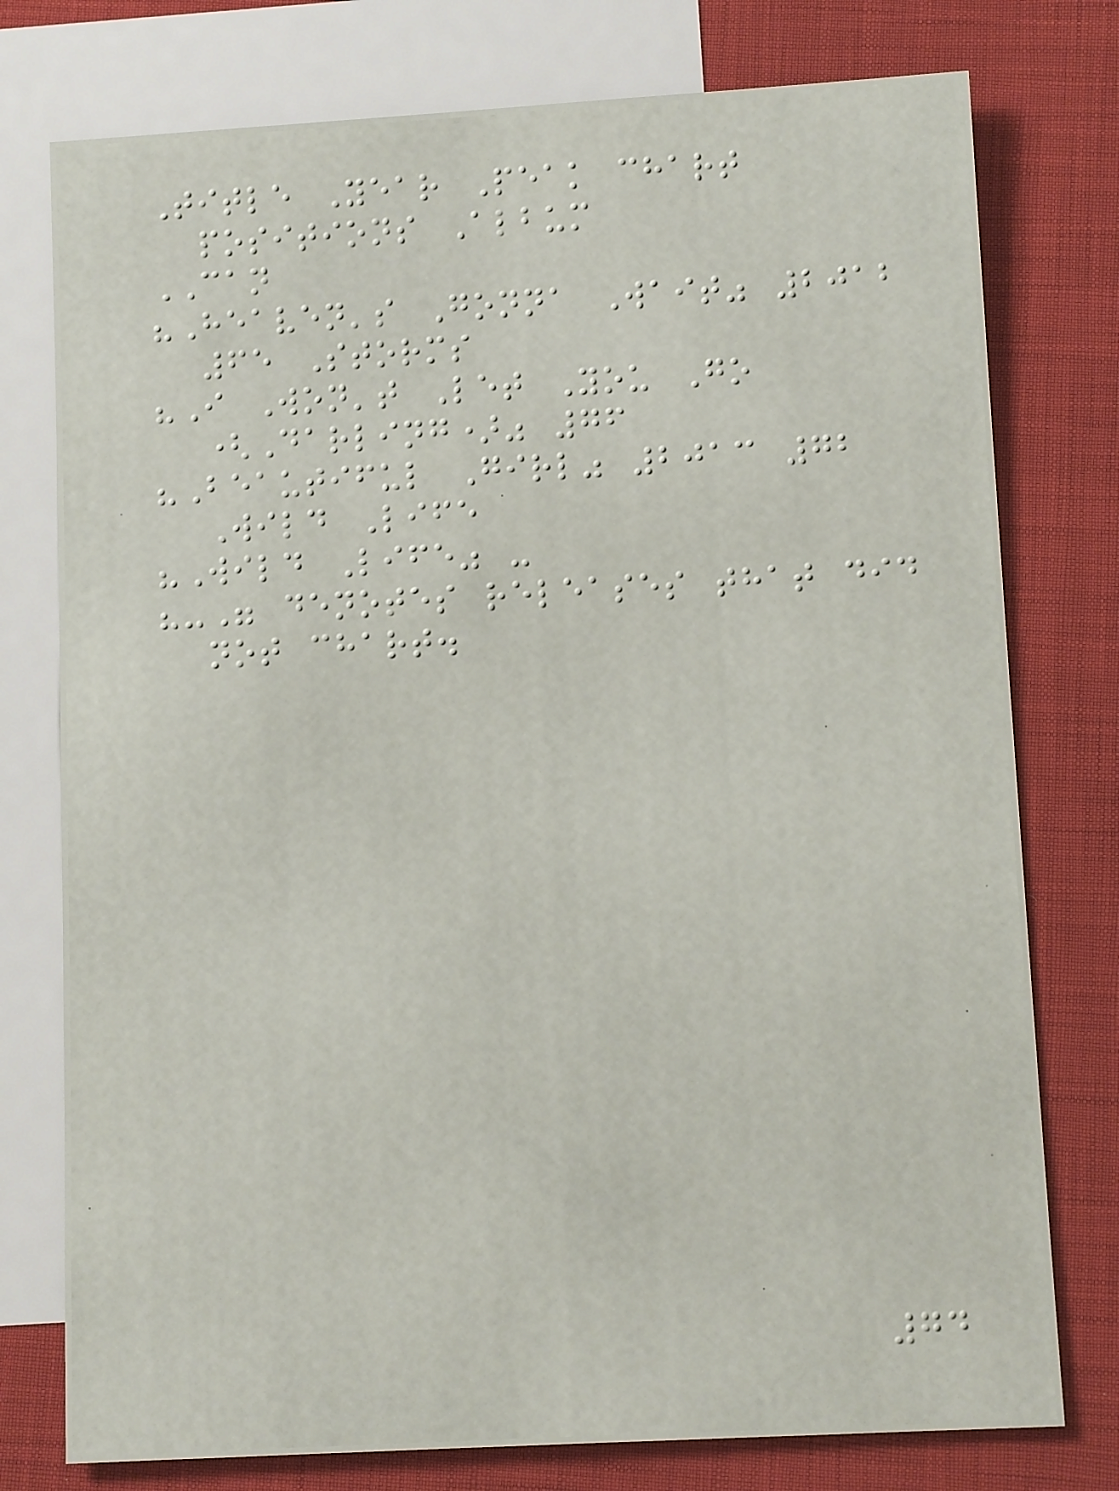Title Year Peak chart
positions Album
CAN
"Heaven's Gonna Wait" 2012
65 Storms
"I Won't Let You Go
(Darling)" 76
"Beautiful Girl" 2013 72
Wild Life
"Wild Life" -
"-" denotes releases that did
not chart.
74
